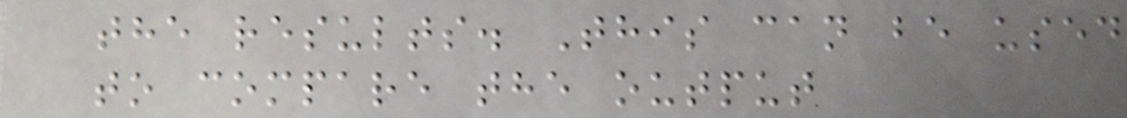the results. This can be used
to compare the output
